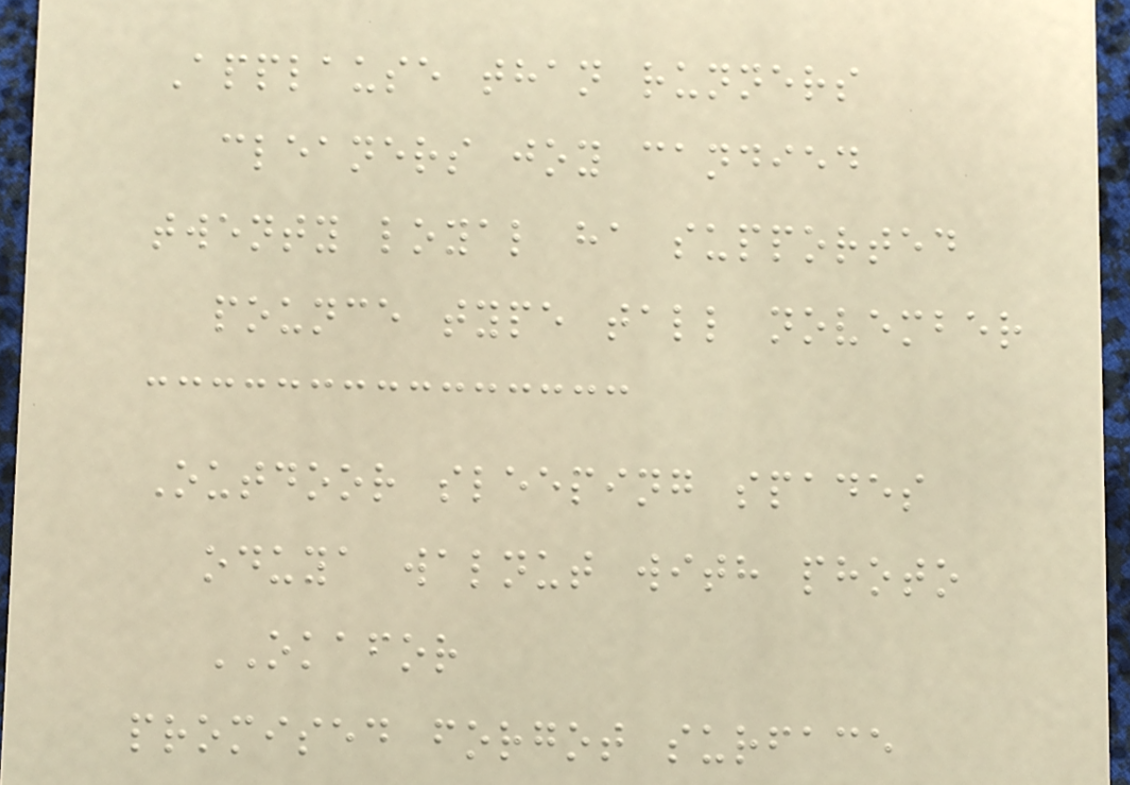Applause than runners
cleaners joy candied
twenty loyal ha supported
pounce type tall november
Outdoor sleeping spades
oduya walnut with photo
OKAFOR
promised forgot surface
